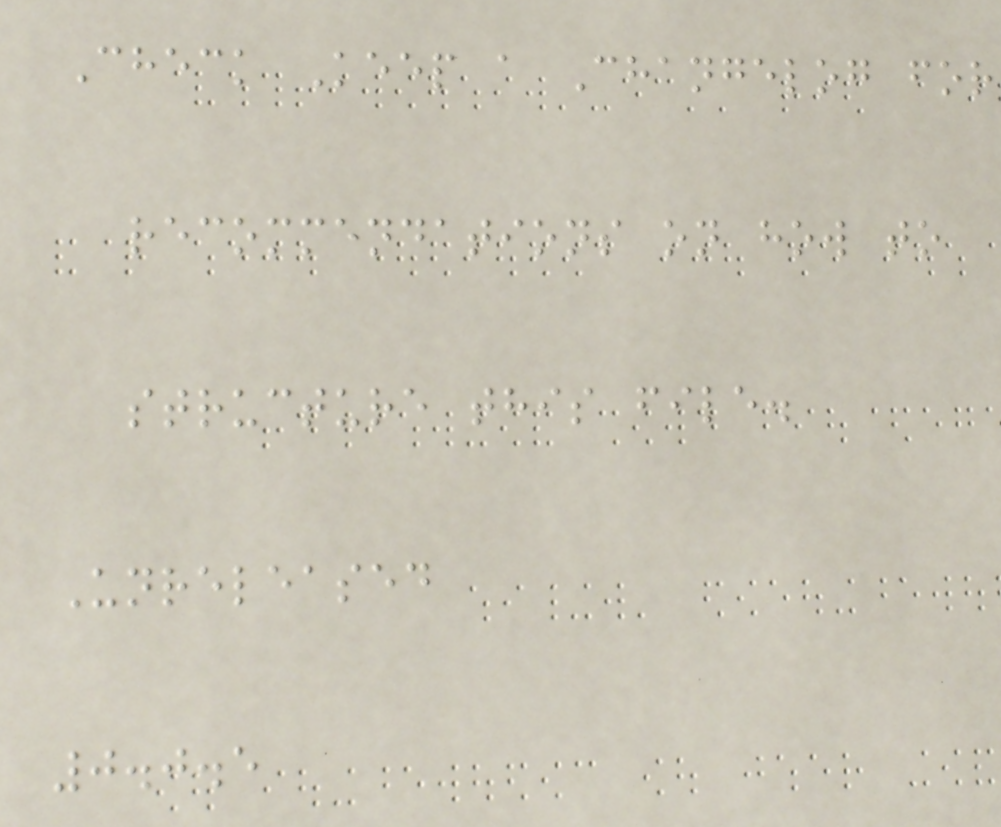Check Keep a Changelog for
recommendations on how to
structure this file.
Unreleased
0.0.5
